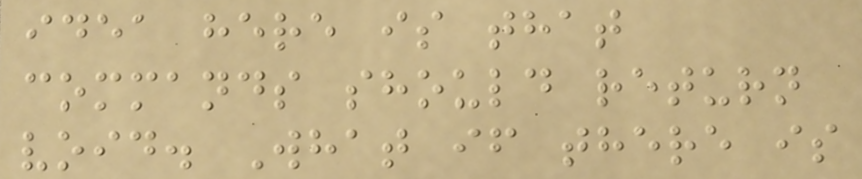idea here is that
commands should return
void. What if there is
